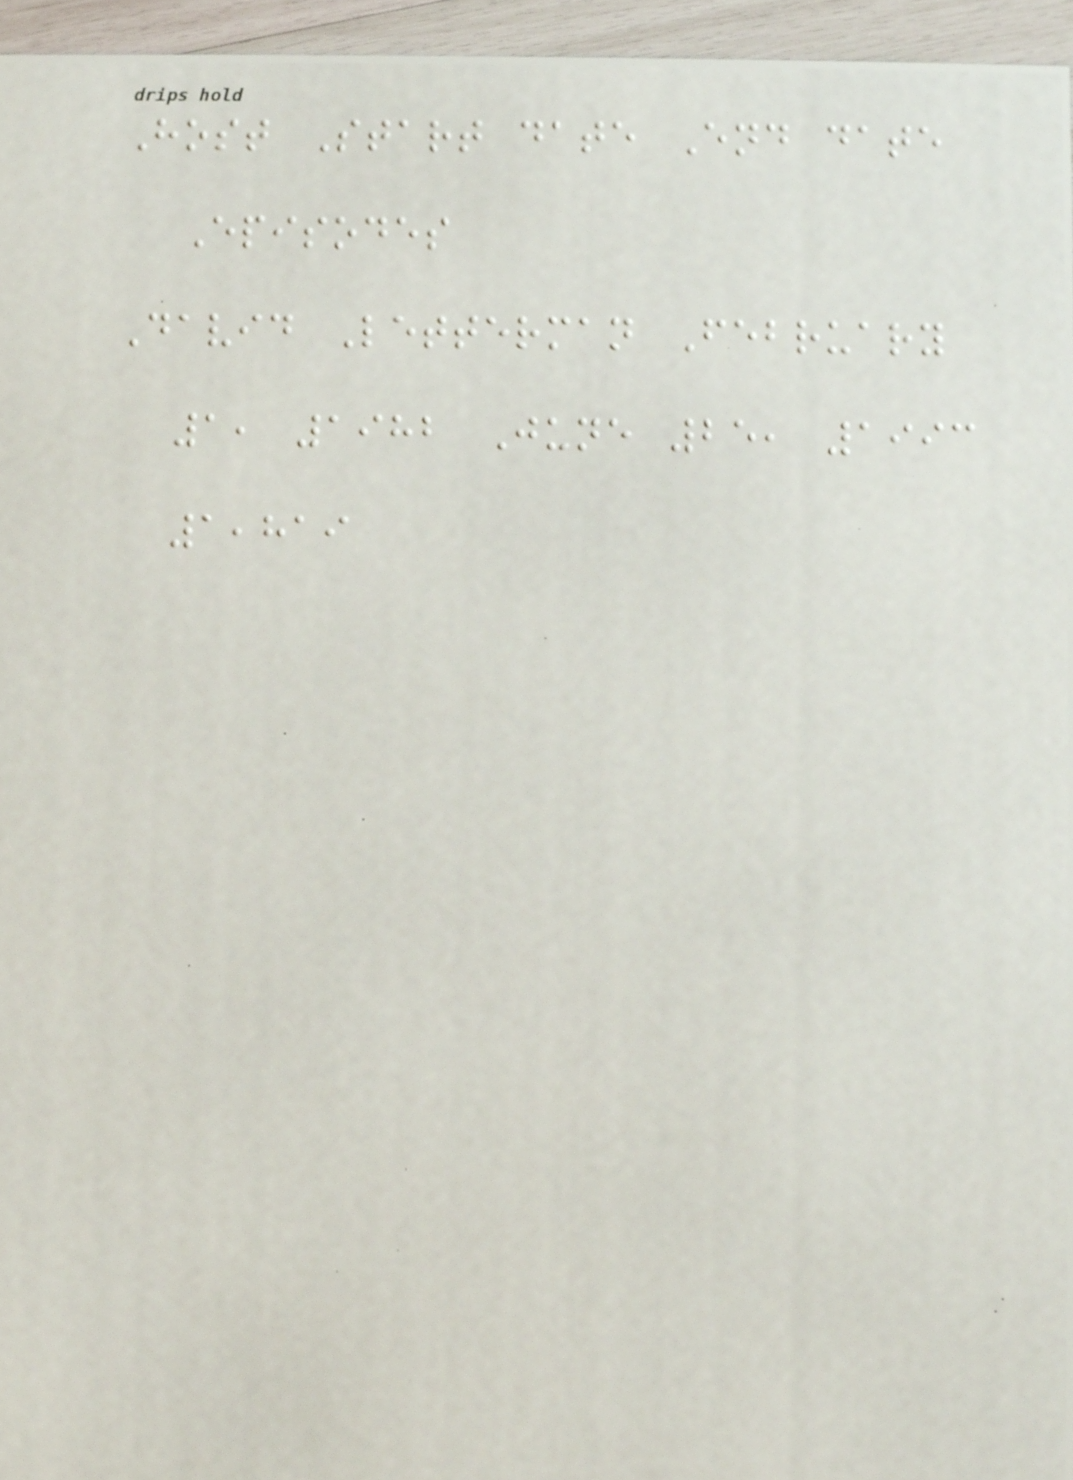Host Start date End date
Episodes
David Letterman February
1, 1982 June 25, 1993
1,819
